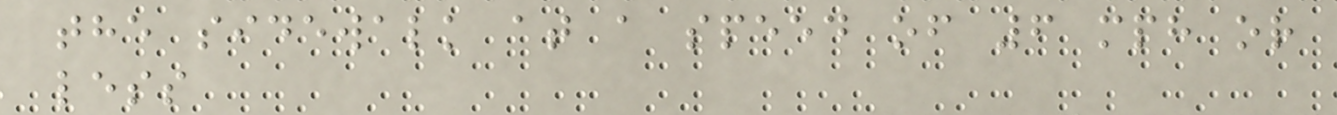the sidewalk at a speed of 6 mph or
less
